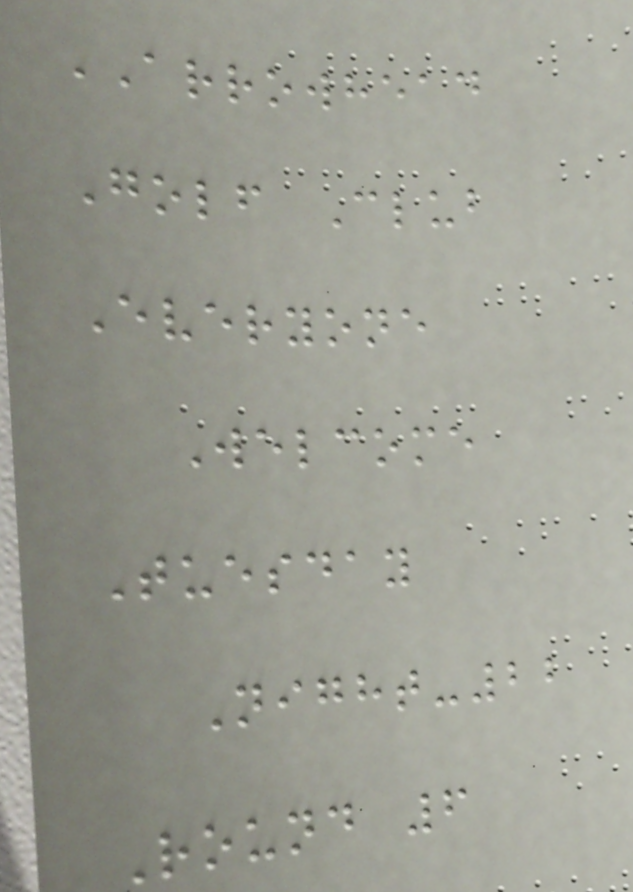ARROWHEAD
Golf Club
Everyone
Welcome
Tuesday
Night-22
Round 6
